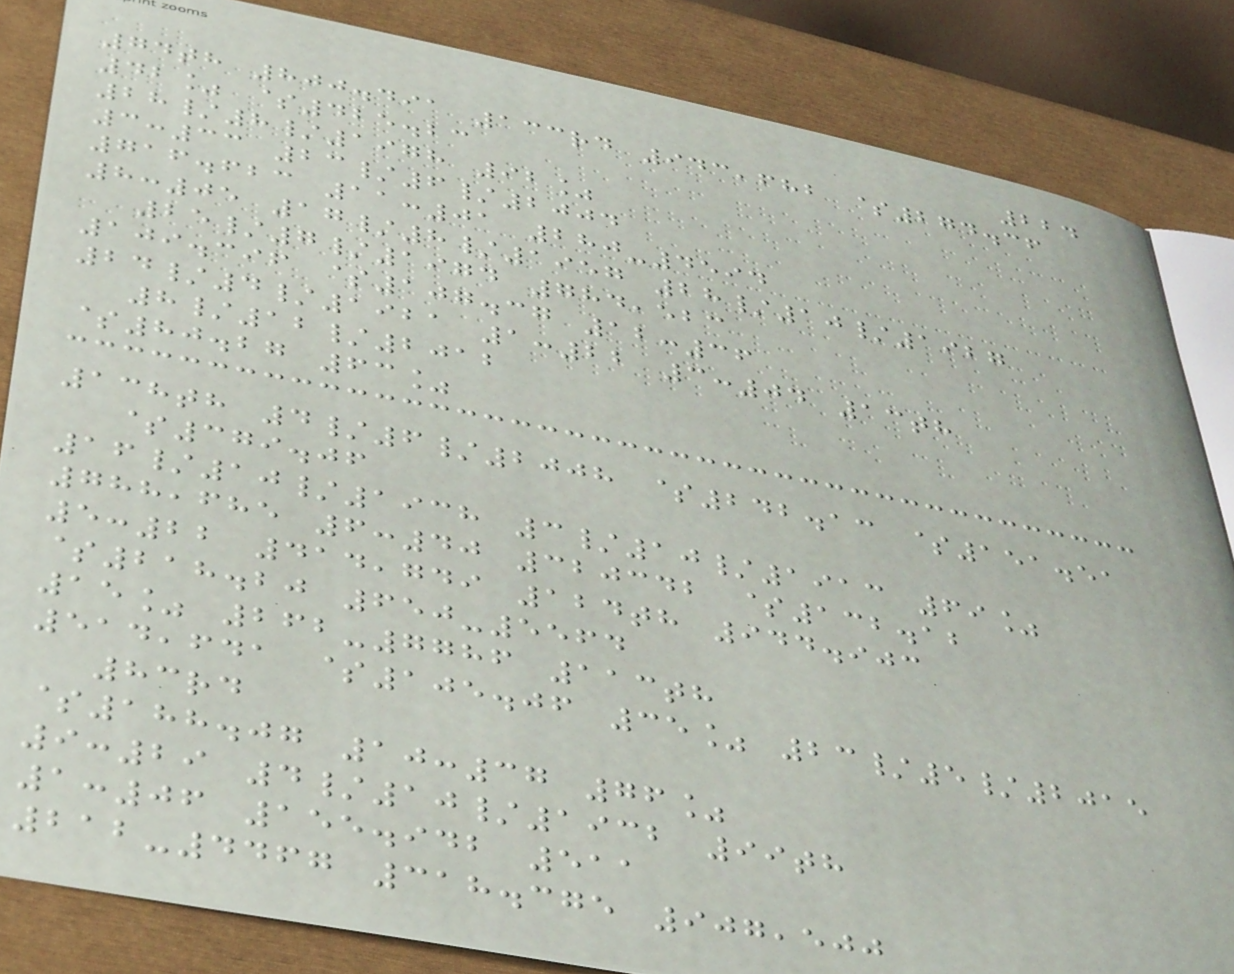224
74th 800.491 133rd 943,682 $274.36
42% $425.23
28/8/1978 92%
3:33 23/6/2004
716.623 11:01 280-4594
8:05 17/8/1957 28/10/1927
25/7/1974 784,523
109.396 $107.37 12:36
24/4/1921 1:22 3:04 13th
8/12/2012
$80.27 63%
138th 4/6/2008 $242.13 $151.51
$379.06
16/10/1938 3/10/1913 69%
788,685 6:40 320342 $132.12
5:22 414,749 124th 944.903
$218.20 650-5564
15% 262-7786 113th
514,641 $105.06 35% 23/5/2015
83rd
$188.07 10:37 76%
9:29 4/10/1932 99th
1:06 155.942 511
212-4467 318.375 907,500
